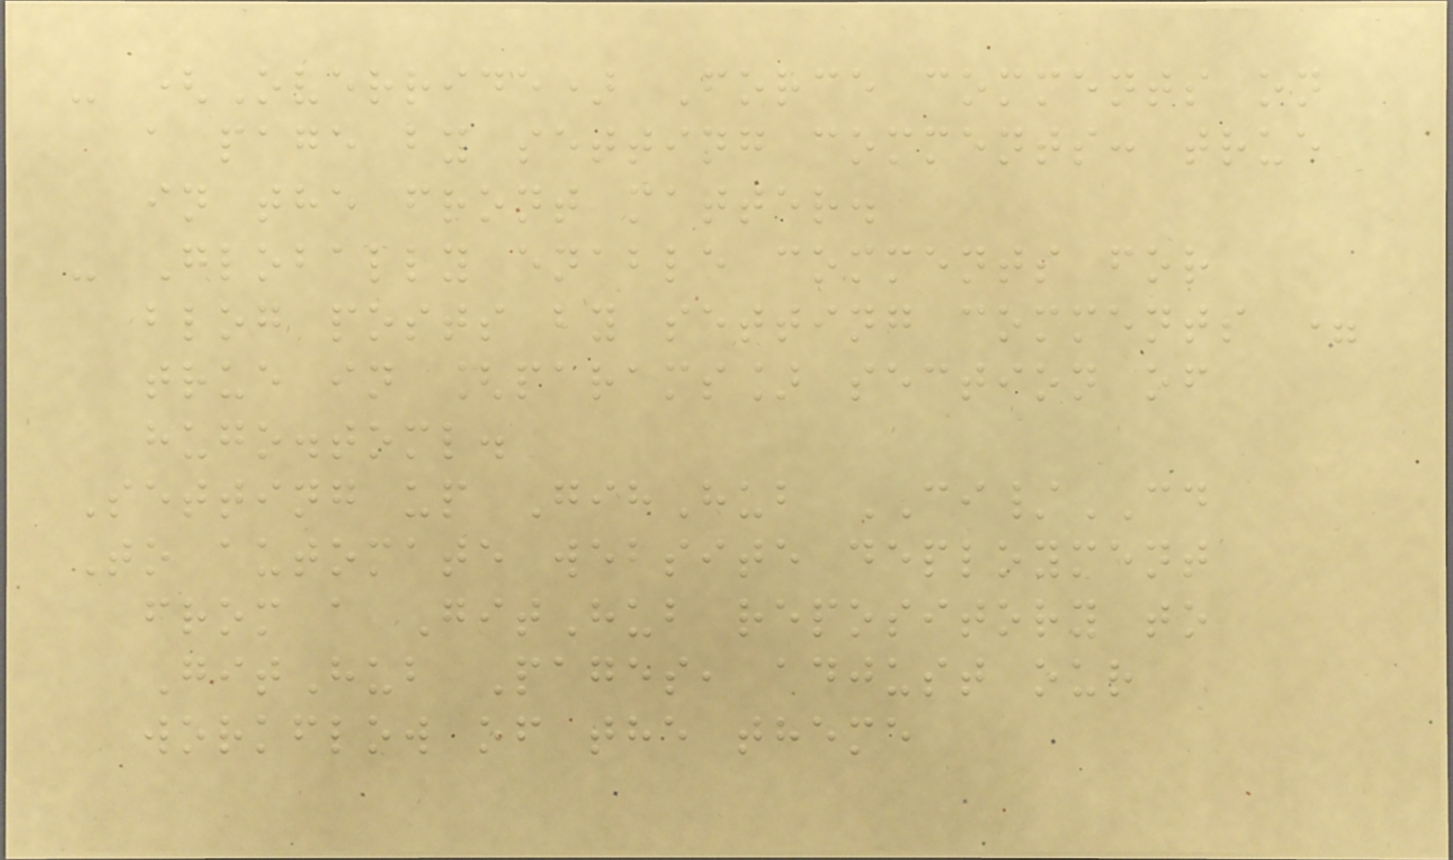- (Override) Force comments on
a page by setting comments: true
in the front matter.
- Globally enable comments for
blog posts by setting comments =
true in [params] section of
hugo.toml.
Setting up GihHub CI/CD
To automate website deployment
from a GitHub repository to
GitHub Pages, adjust our
workflow of the theme
